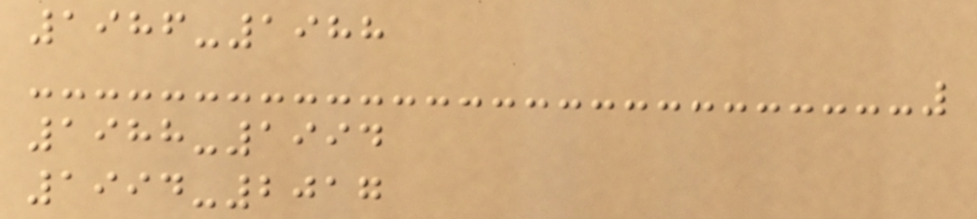1986-1988
1988-1994
1994-2017
